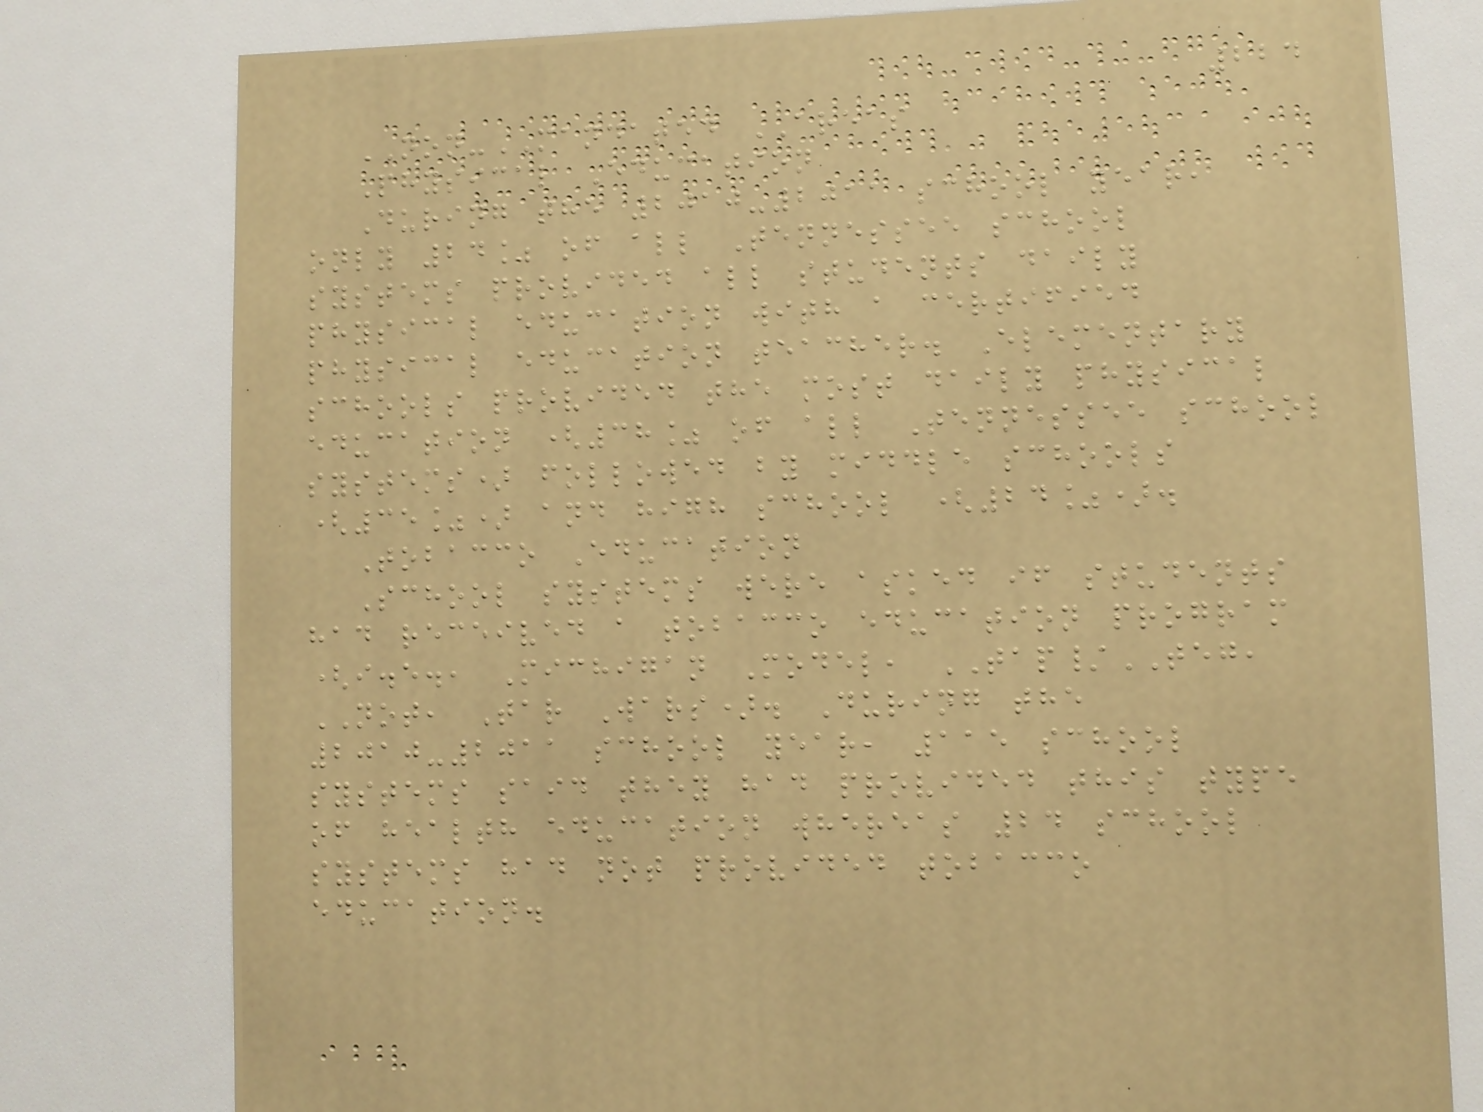224
NON-MANDATED AREAS
Physical Education
During the 2010-2011 school year,
only 24% of all Tennessee school
systems provided all students daily
physical education with a certified
physical education teacher. Elementary
schools provided the most daily physical
education (38% of all Tennessee school
systems) followed by middle schools
(35%) and high school (24%).
Tobacco Education
School systems were asked if students
had received a tobacco education program
(i.e., Michigan Model, TAP/TEG,
NOT, Tar Wars). During the
2010-2011 school year, 115 school
systems said they had provided this type
of health education whereas 24 school
systems had not provided tobacco
education.
